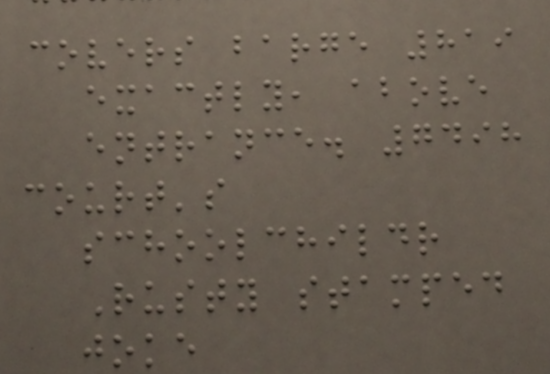covers barge 819
exactly, above
entrance. 7498
court's
schoolchildr
Rusty stamped
joke
